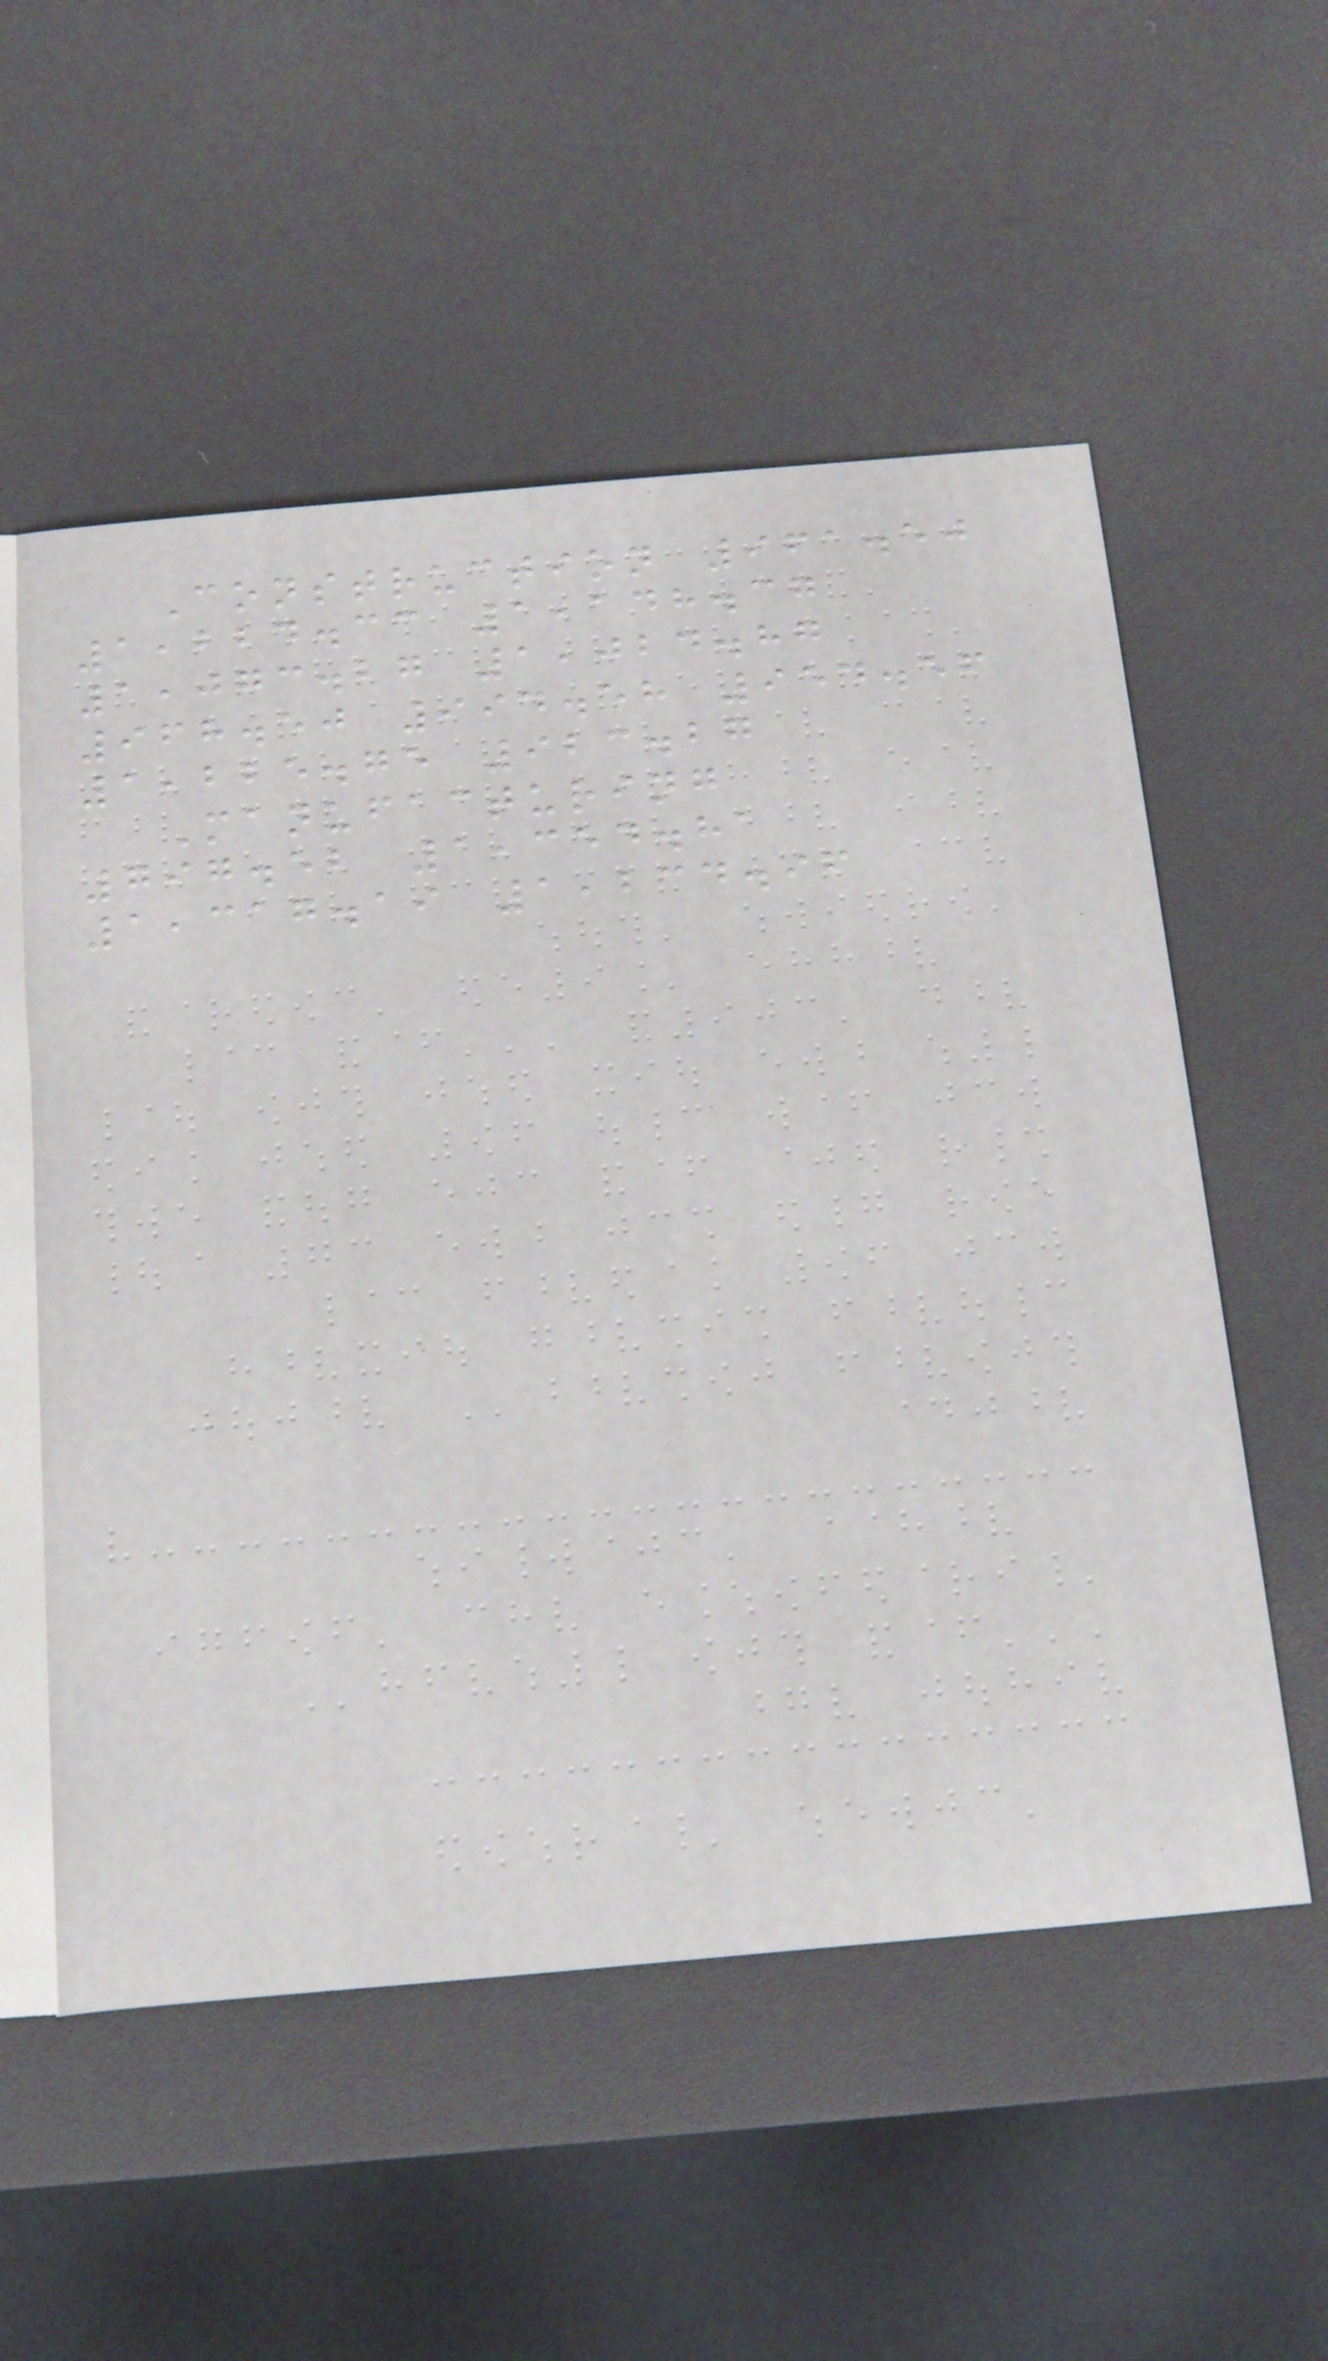Construction 961.50
1,224.33 1,148.37
1,073.27 1,024.87
968.50 994.58 954.56
1,225.75 923.27
Manufacturing
797.52 1,354.81
1,317.19 1,234.96
